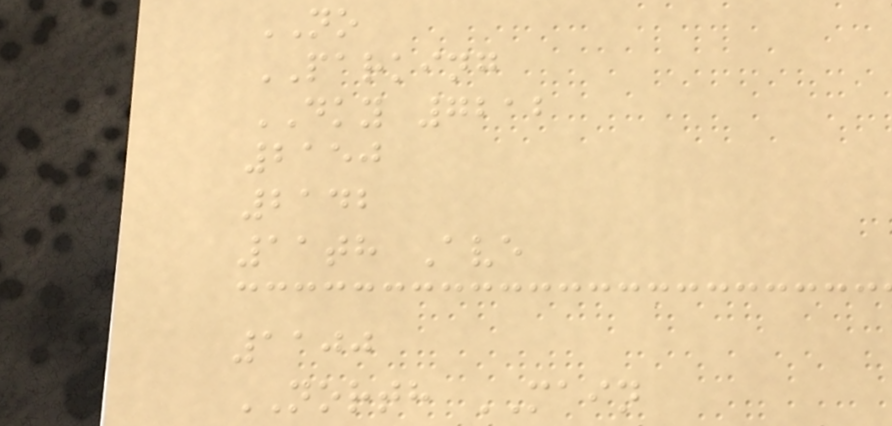NO
PARKING
DKY 7212
2150
2142
11th Ave
1100
NORTH MAIN
